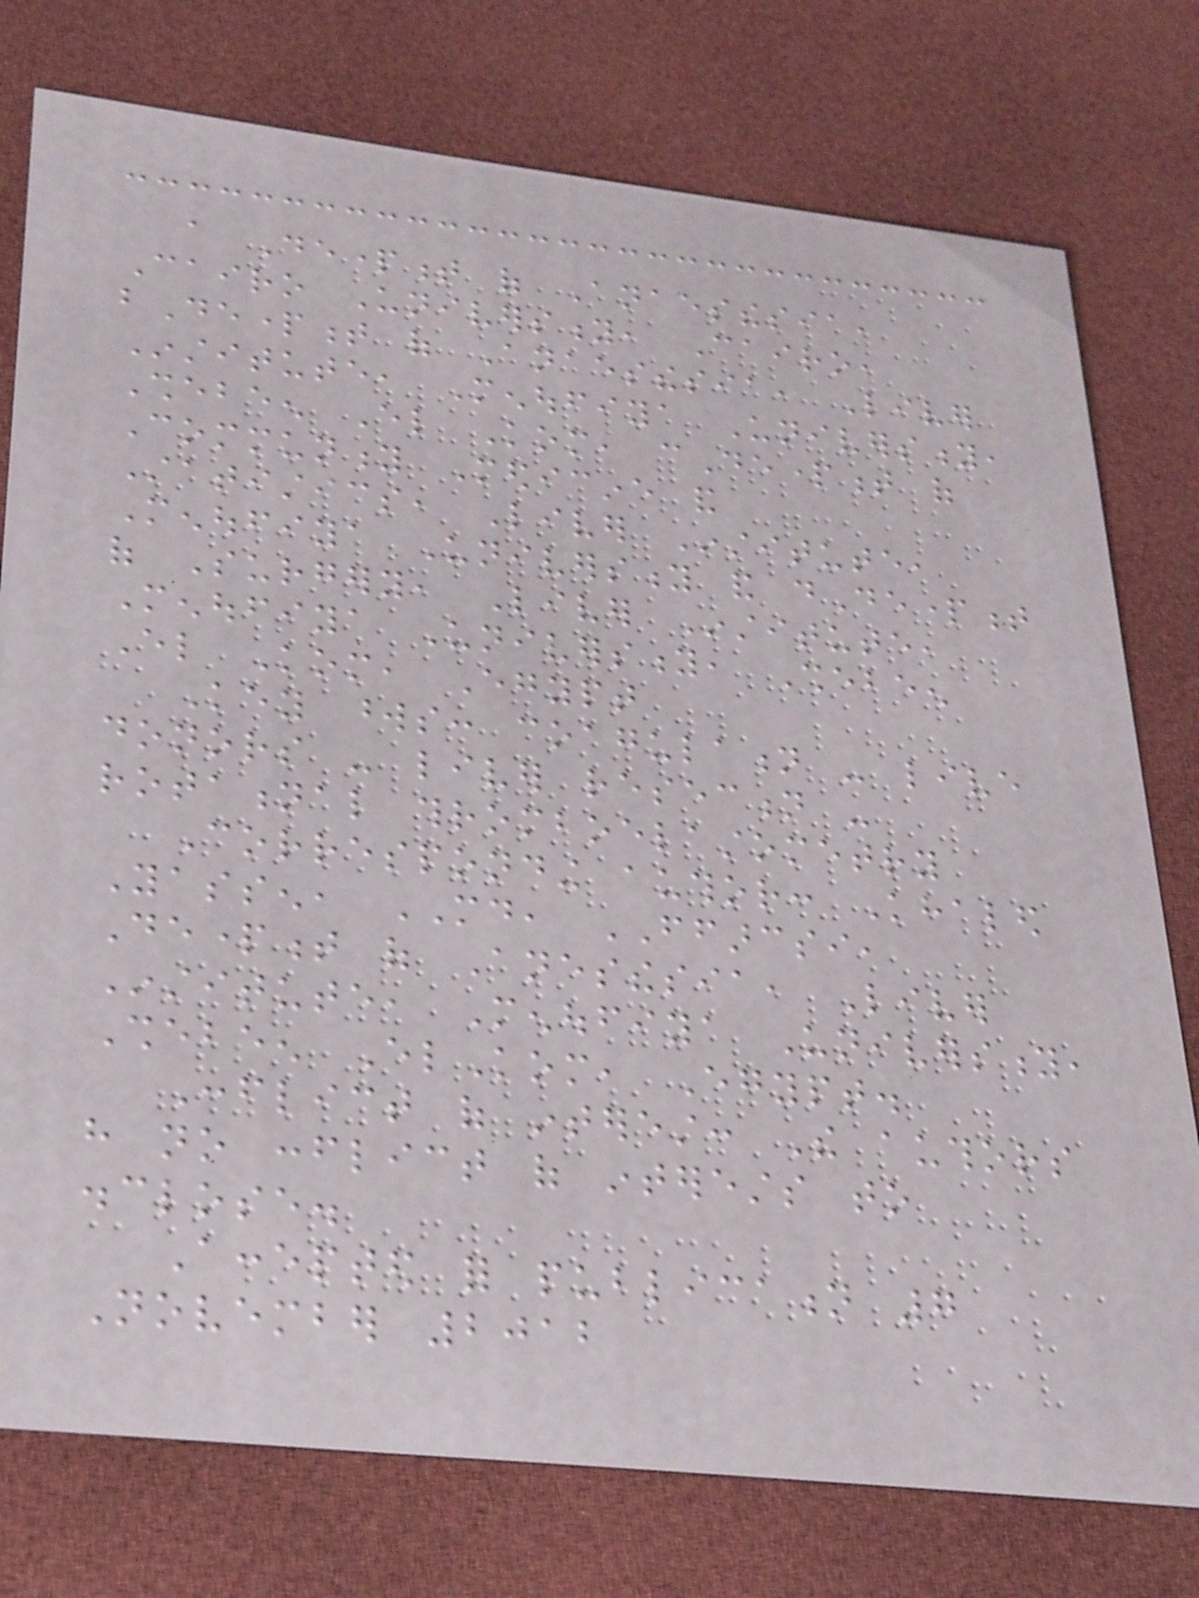a Department of Anaesthesia,
Cairo University, Cairo,
bDepartment of Anaesthesia, Liver
Institute, Menoufiya University,
Shebeen El Kom, cDepartment of
Community Medicine and
Statistics, Liver Institute,
Menoufiya University and dDepartment
of Surgery, Liver Institute,
Menoufiya University, Shebeen
El Kom, Egypt
Key words: coagulation - live
donors - liver resection -
rotational thromboelastometry
Corresponding author: Khaled
Yassen, MD, FFARCSI,
Department of Anesthesia, Liver
Institute, Menoufiya University,
Shebeen ElKom, Egypt.
Conflict of interest: The authors
have no conflict of interests to
disclose.
Accepted for publication 7
November 2012
